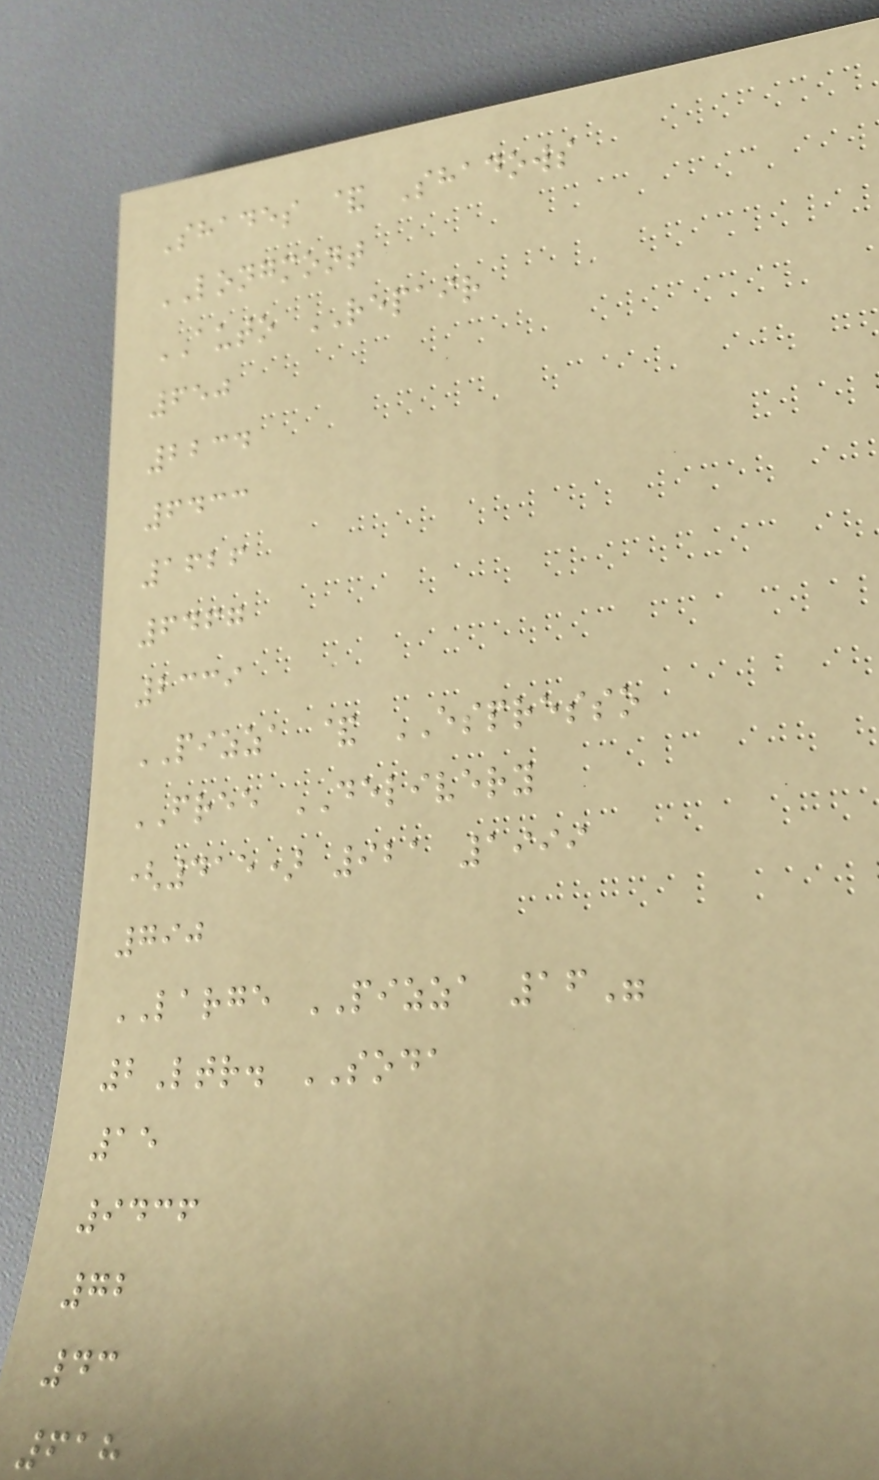Shades & Shadows
LONGMONT
AUTO REPAIR
650
2234
6433
1626
6467
2339
PIZZA & ESPRESSO
FREE DELIVERY
(415) 921 1999
790
LARGE PIZZA 16"
2Ltr. SODA
15
9436
72
43
618
